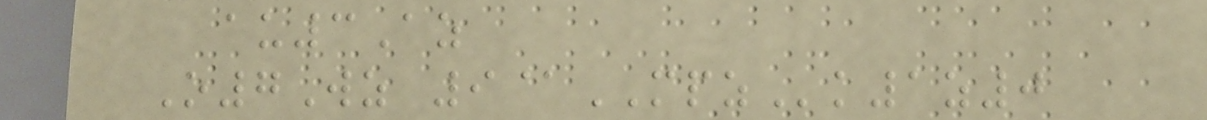au3Az
O7Wz 9@MPZk1z0
